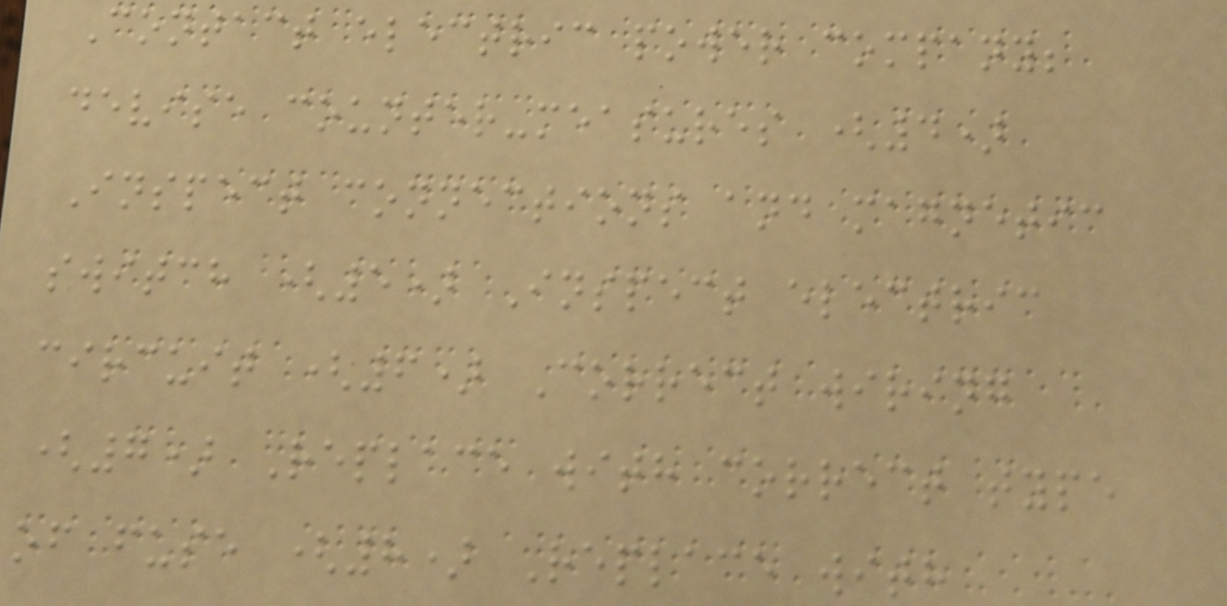Contact electric power company;
devise counter-measures (4)
Inspect connections and magnetic
switch (5) Inspect electric
circuit (6) Correct wiring
(7) Replace with correct type
of fuse (8) Replace with
